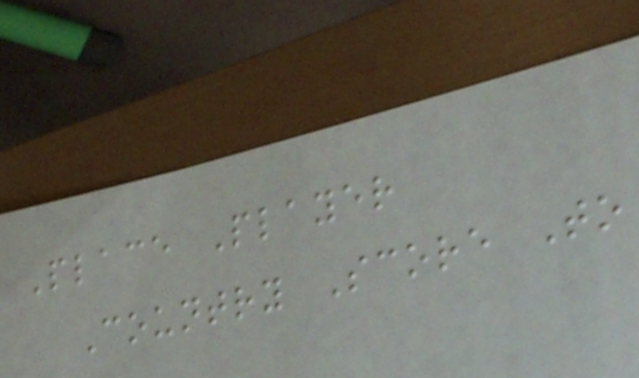Place Player
Country Score To
